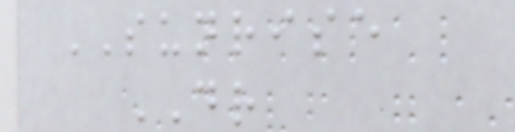SUNRISE
DR
